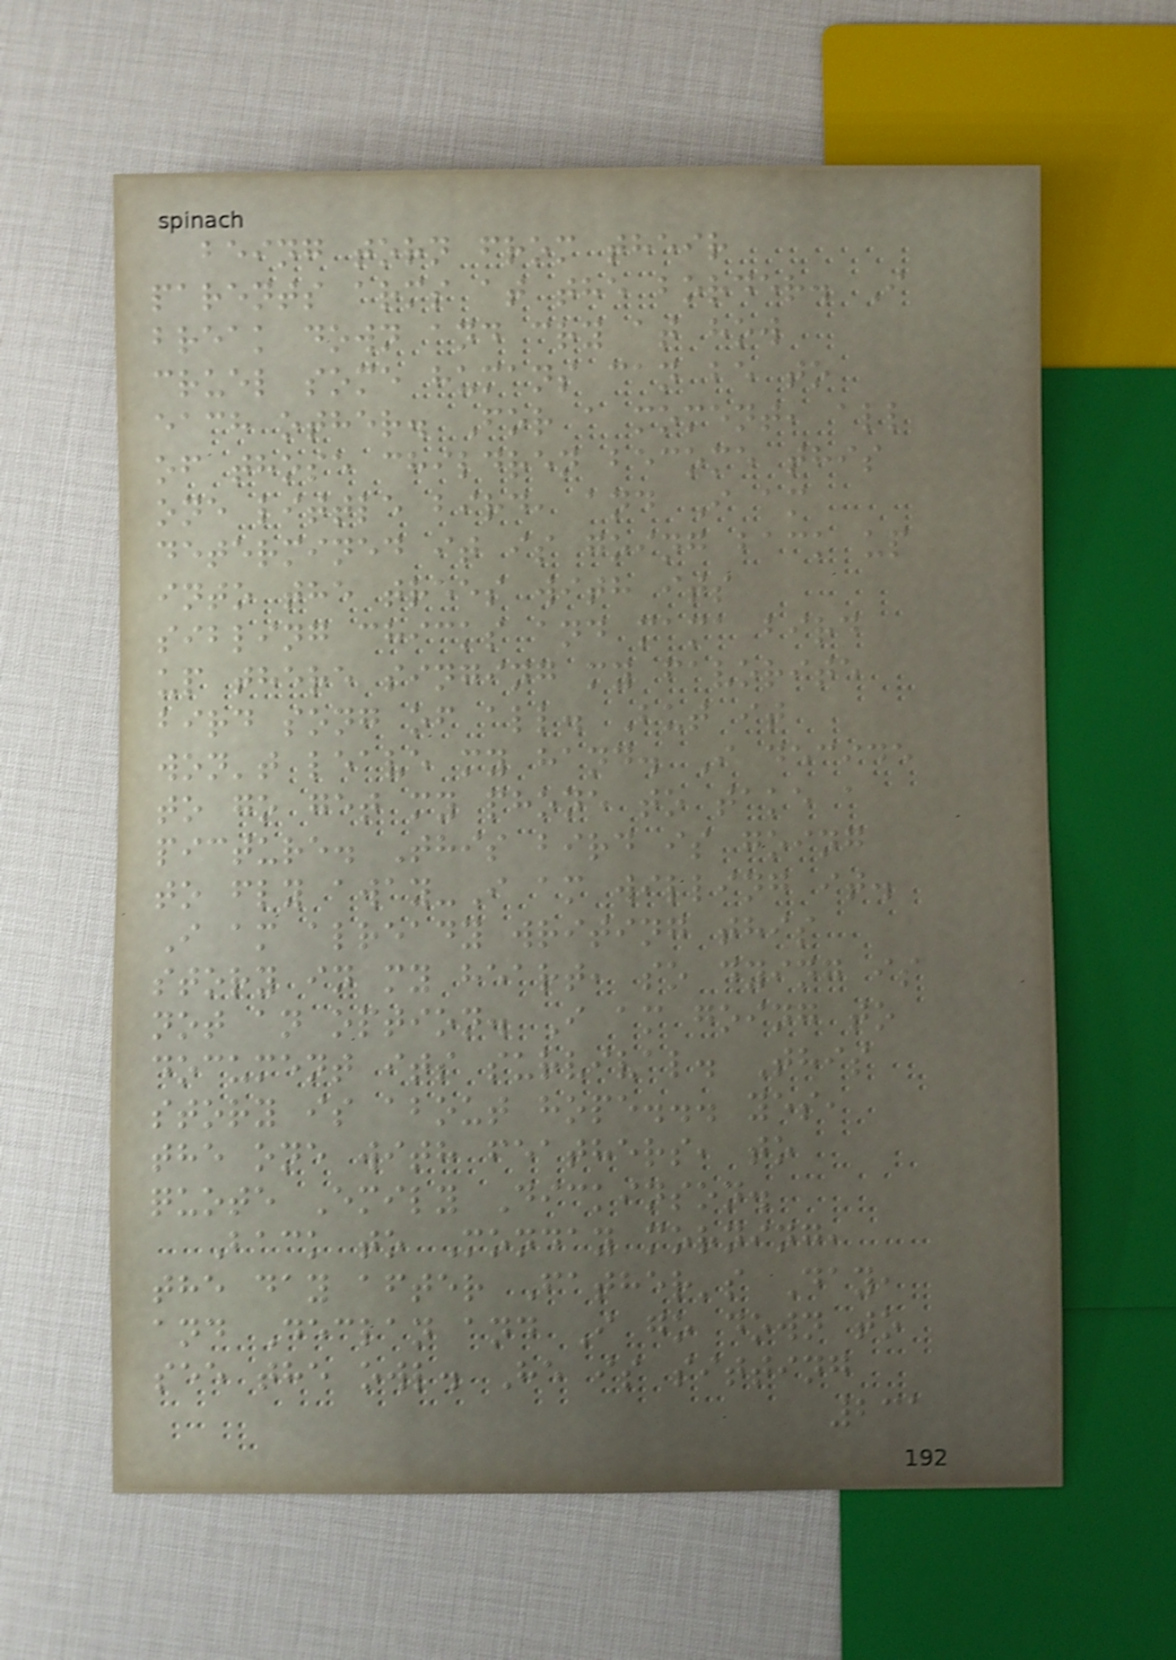being torn from their
parents arms at the border. I
break down and cry at how
cruel some humans can be to
each other. For a moment, all
of those children become this
one little bird, and I am
determined it is going back up
into the trees with its
sibling chicks and mama bird
up there singing my favorite
bird song of all. But it
won't leave my hand. I decide
to go get my phone to take a
picture. This bird is going
to fly away-I am willing it.
I am already writing this
story in my heart, so dying is
not an option. I am going to
document its survival. This
story is about hope... yes,
the one with feathers, to
quote Emily Dickinson.
Back to Monday morning,
the day after Father's Day,
and Declan and I go down to
see the owl. He is sitting
231
